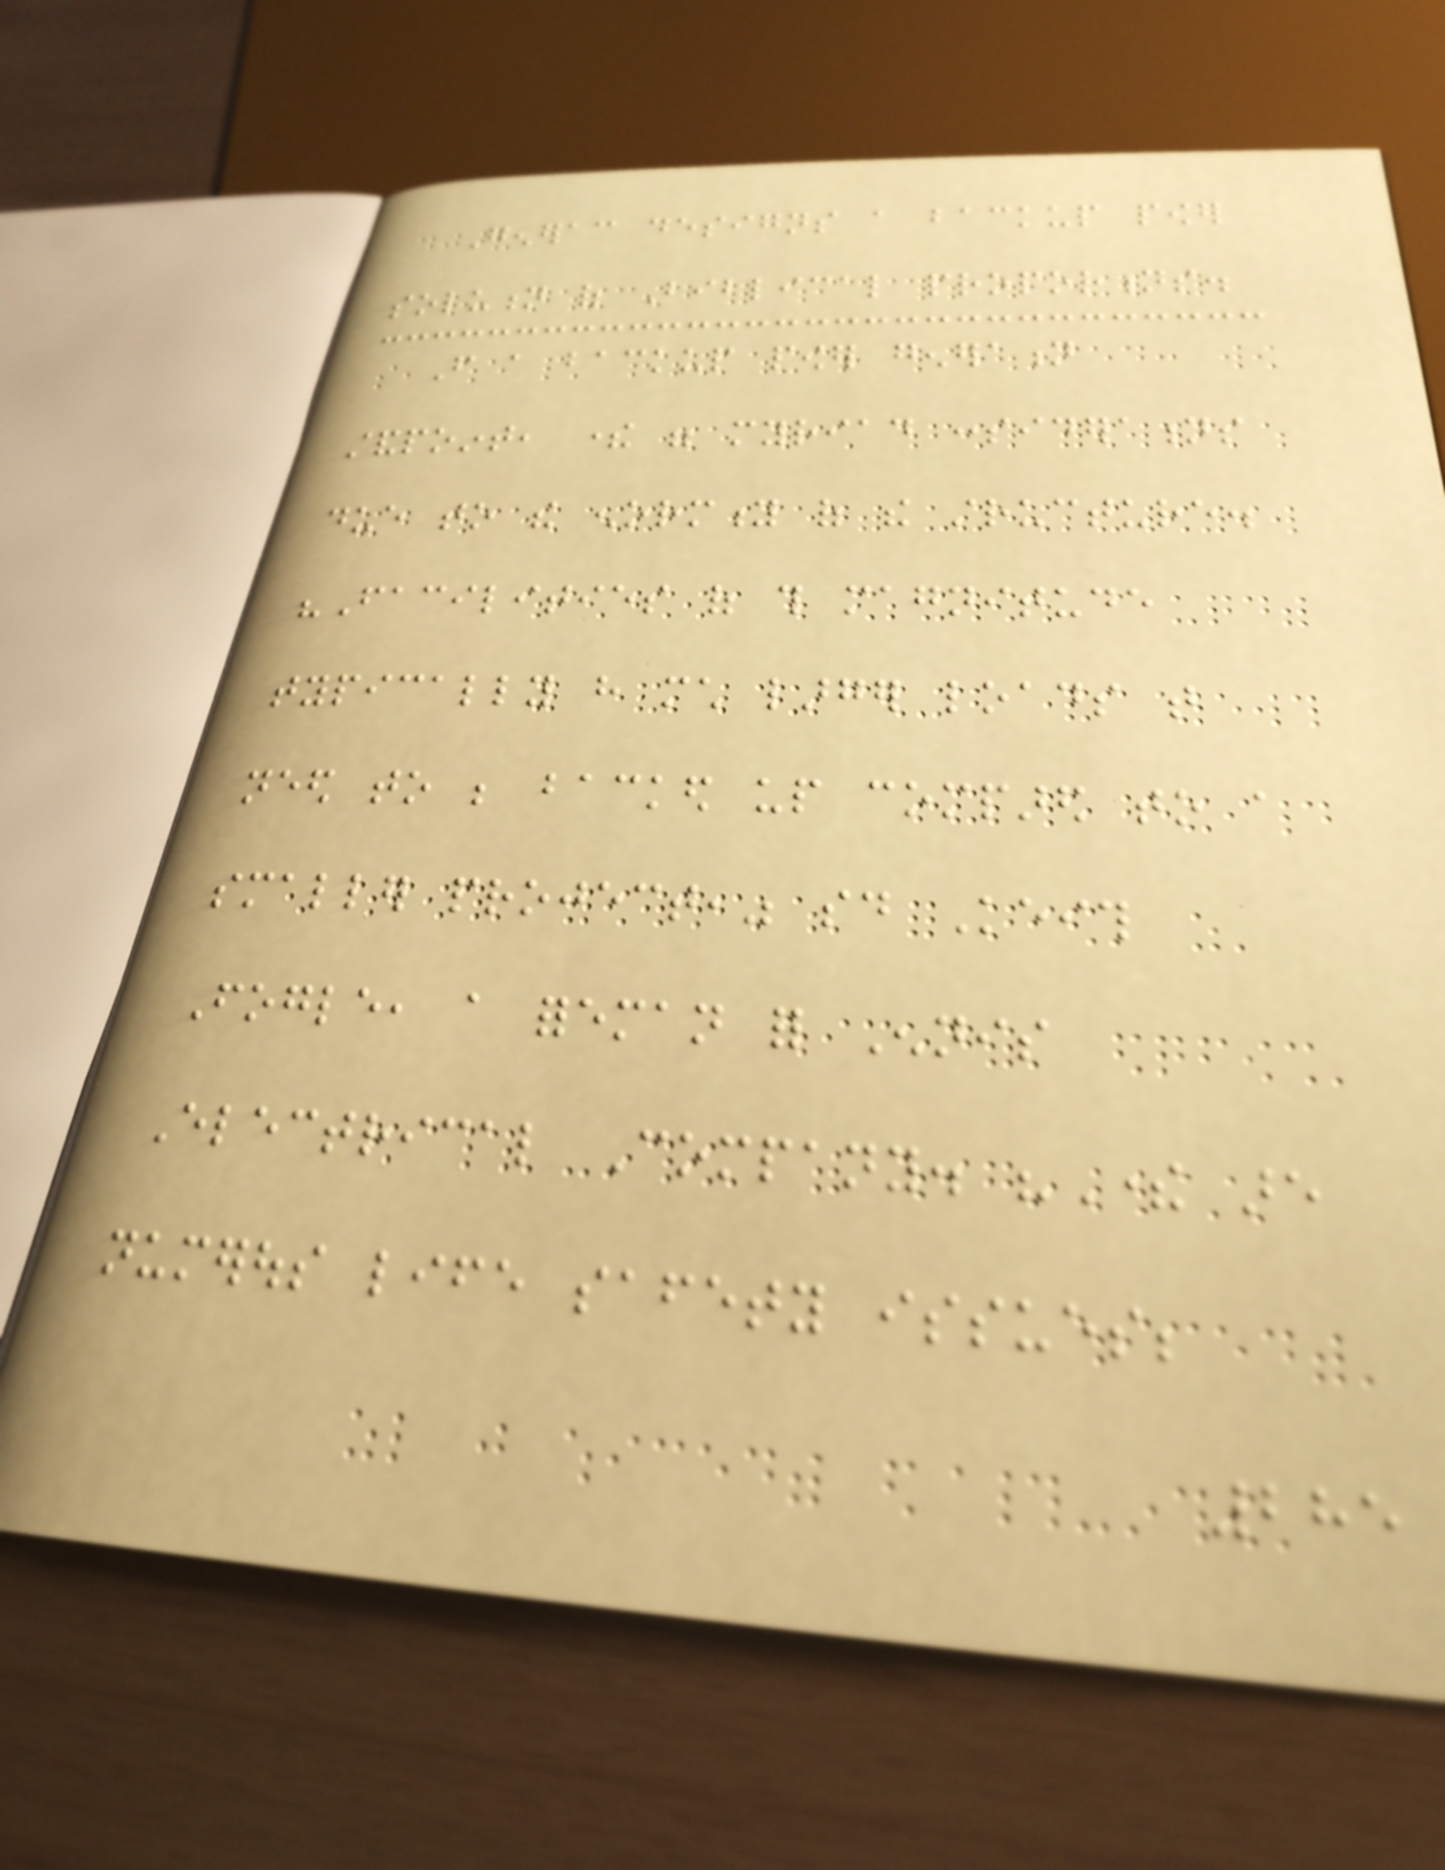Generac designs a backup power
solution of Biblical proportions.
From a backup power generation
standpoint, there were myriad considerations
due to the enormity of the structure.
"Facilities of this magnitude
typically have much larger loads that
need to be backed up compared to a
smaller project," said Keith
Fogle, a foreman for Ennis
Electrical Company. "There are
numerous life safety issues;
285
